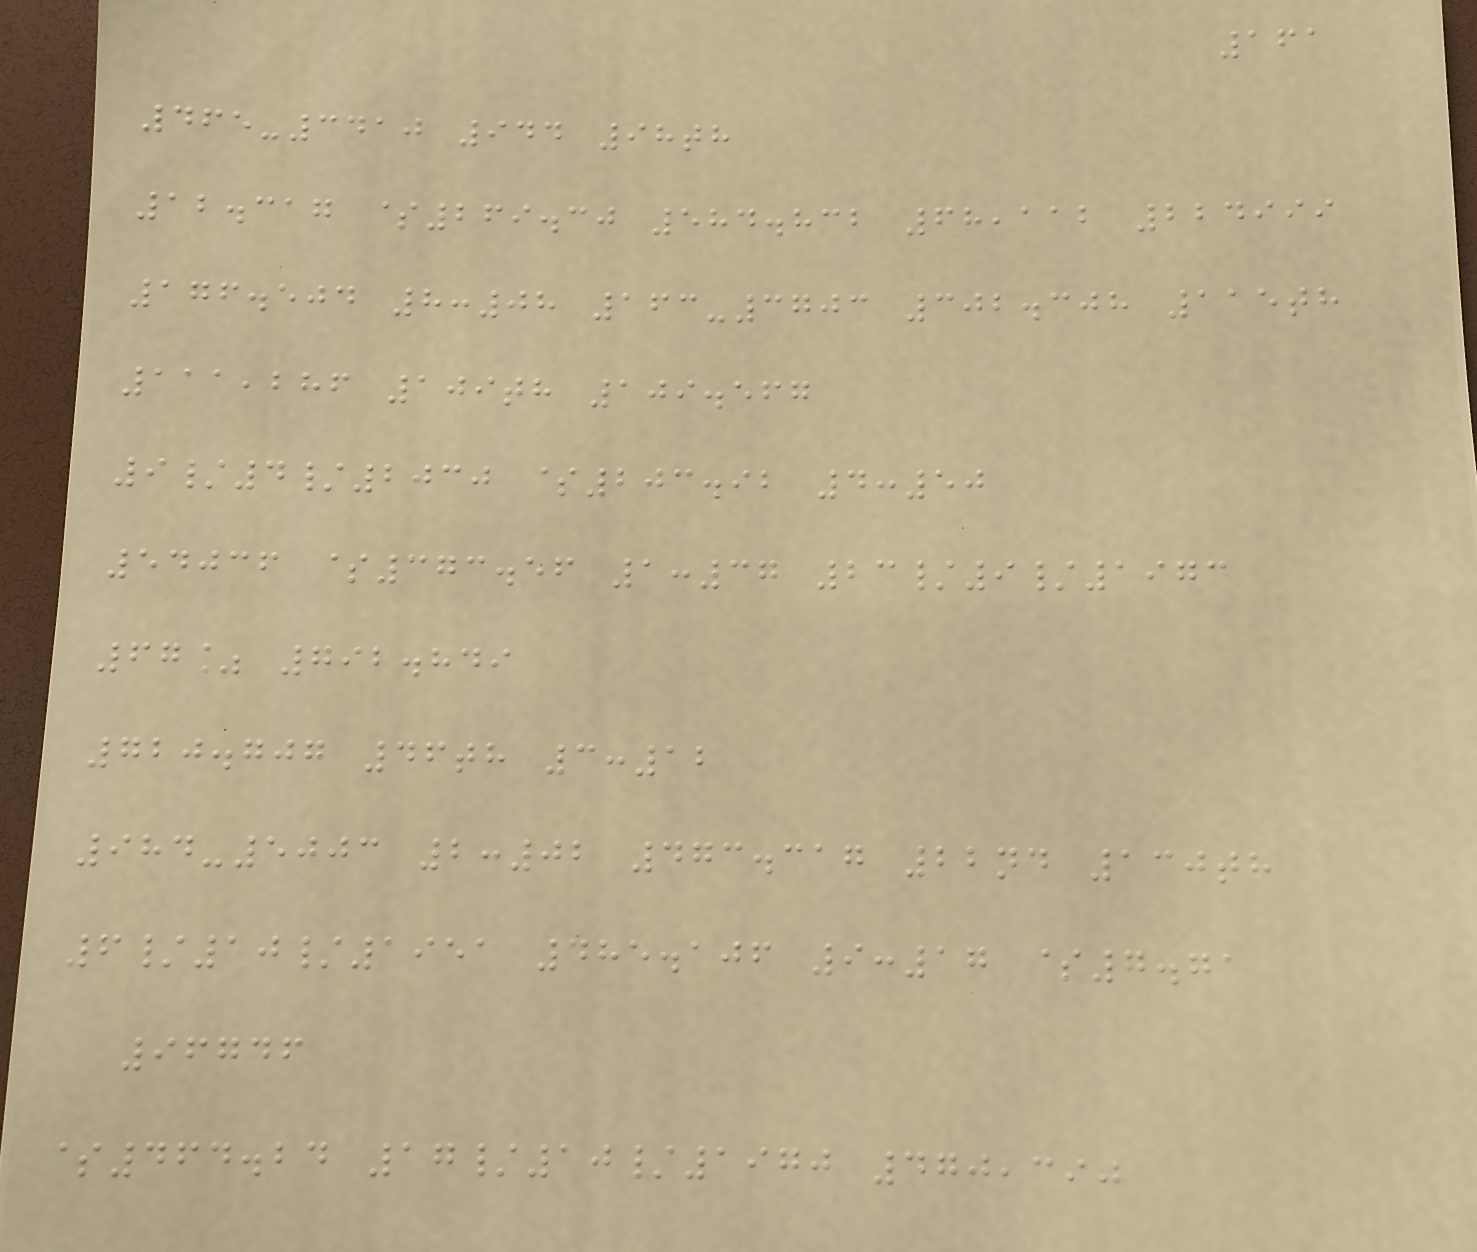161
465-3410 944 98th
12.317 $269.30 584.832 68,112 224999
176.504 8:08 163-3703 302.308 115th
111,286 109th 109.567
9/4/2030 $203.92 4:50
54036 $373.56 1:37 23/9/1973
67% 792.849
720.707 46th 3:12
984-5003 2:02 473.317 22nd 130th
6/10/1951 485.106 9:17 $7.71
96746
$464.24 17/10/1970 470,390
